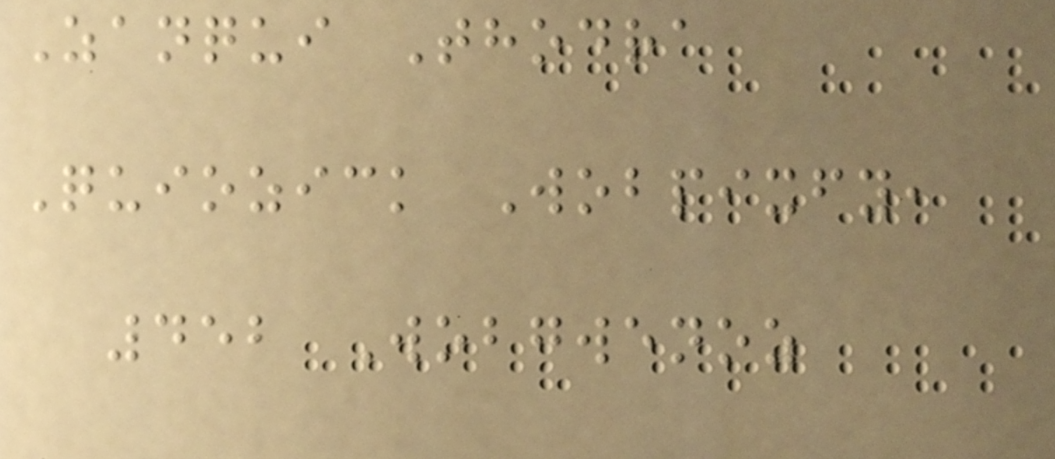Zanqui Thodra
Quiozick Wobpixfy,
452 Wobgwenoz
